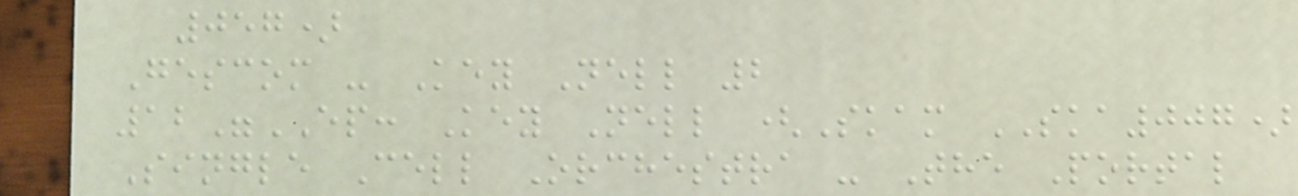057)
Gescom - Key Nell 2
12"EP: Key Nell (Skam SKA007)
Single Cell Orchestra - The Portal
